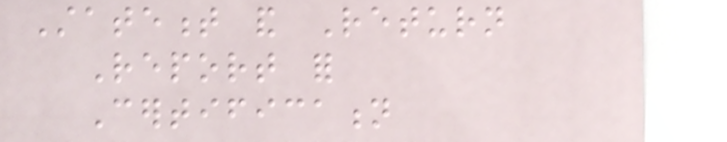Statement and Return
Report for
Certification
